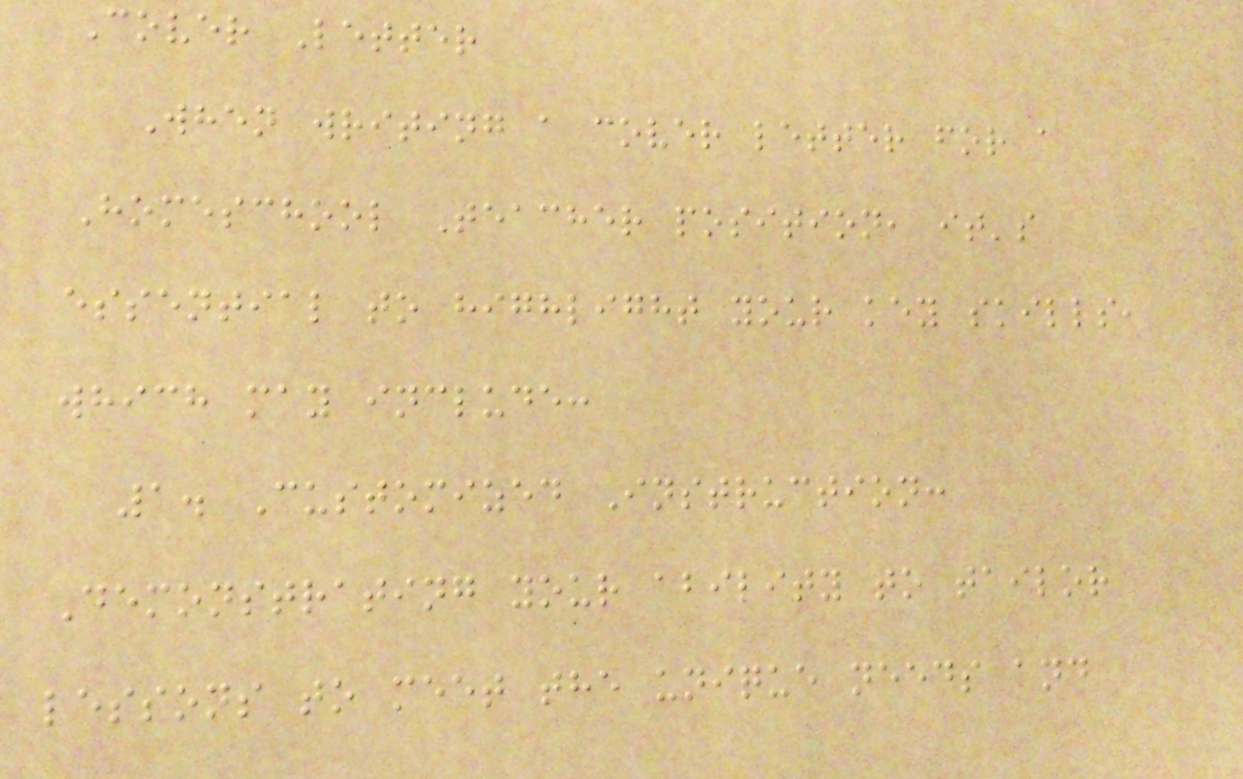Cover Letter
When writing a cover letter for a
Homeschool Teacher position, it's
essential to highlight your key skills,
which may include:
1. Customized Instruction:
Demonstrating your ability to tailor
lessons to meet the unique needs and
